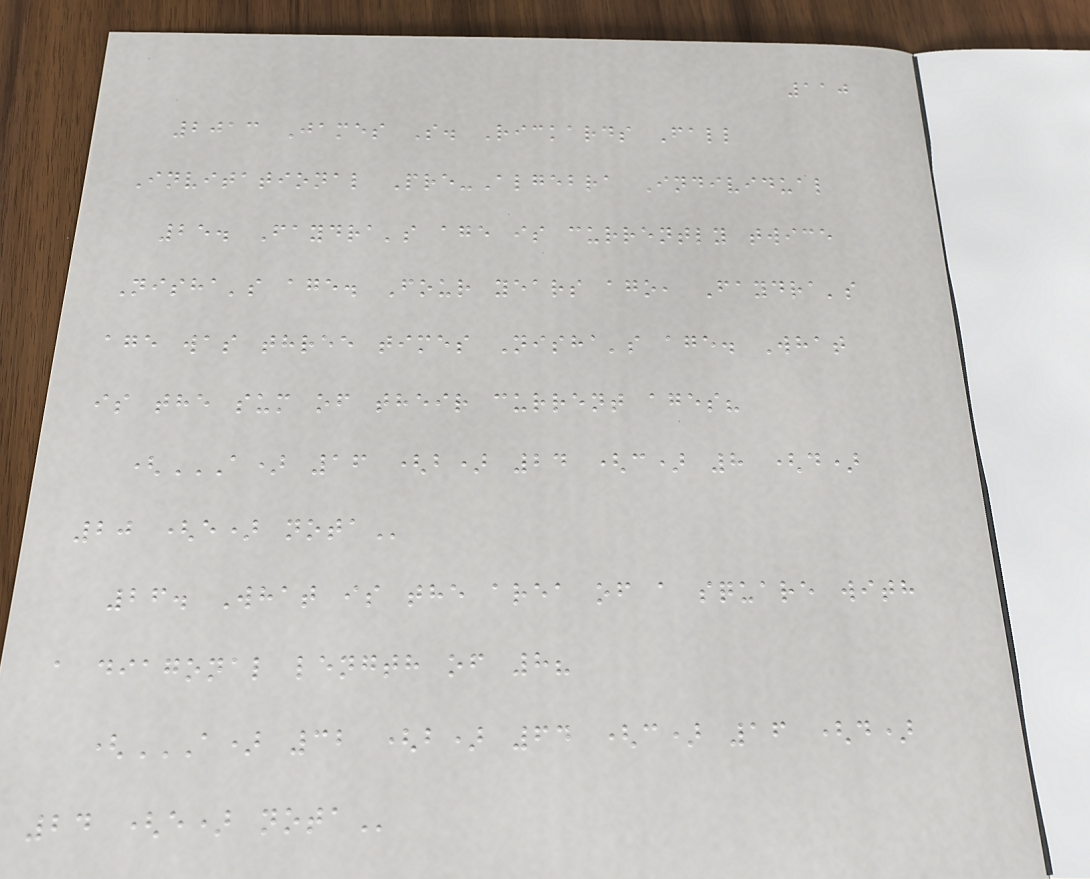110
2013 James S. Rickards Fall
Invitational Pre-Algebra Individual
25. Faydra's age is currently twice
Nisha's age. Four years ago, Faydra's
age was three times Nisha's age. What
is the sum of their current ages?
(A) 16 (B) 24 (C) 8 (D)
20 (E) NOTA
26. What is the area of a square with
a diagonal length of 8?
(A) 32 (B) 64 (C) 16 (D)
24 (E) NOTA
